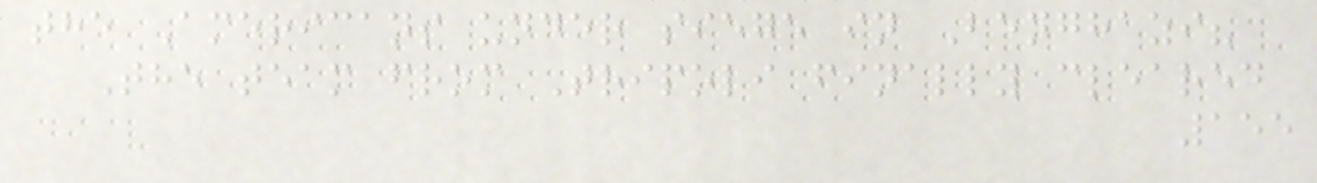the Americans under siege in Benghazi?
The team from Tripoli finally cleared
155
